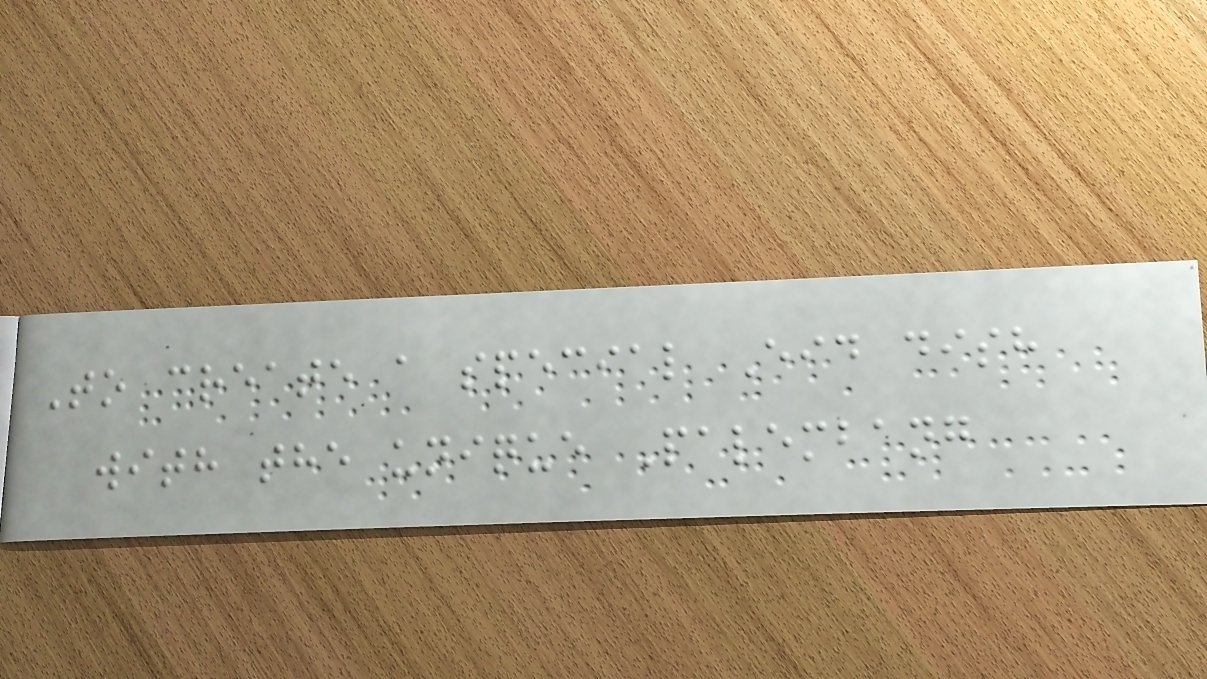To create a special Eid dish
with the unique Palembang
